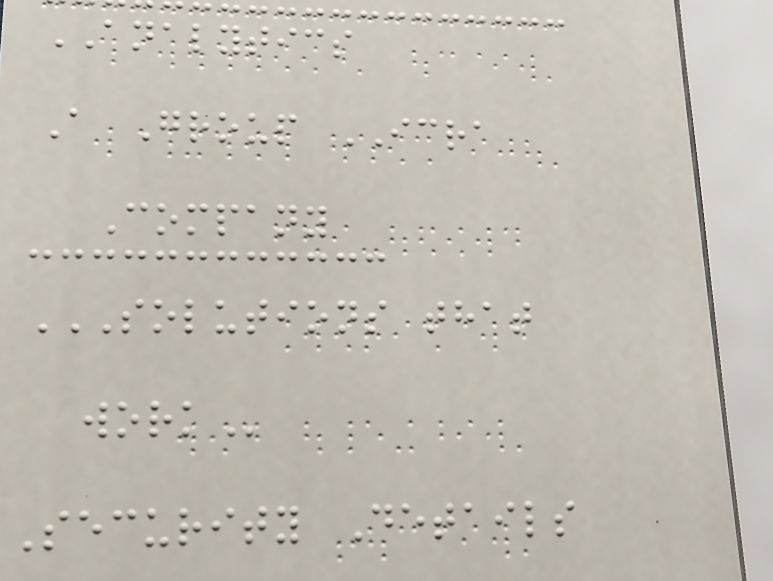ANALYTICS
A Group ICRA
Company
SOLUTIONS THAT
WORK
Security Details
